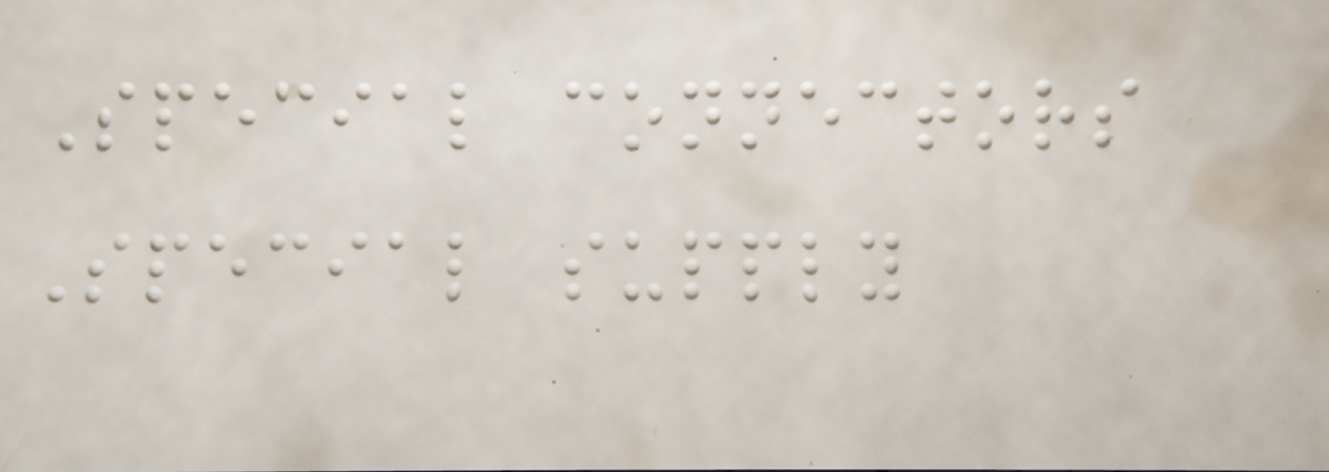Special connectors
Special supply
